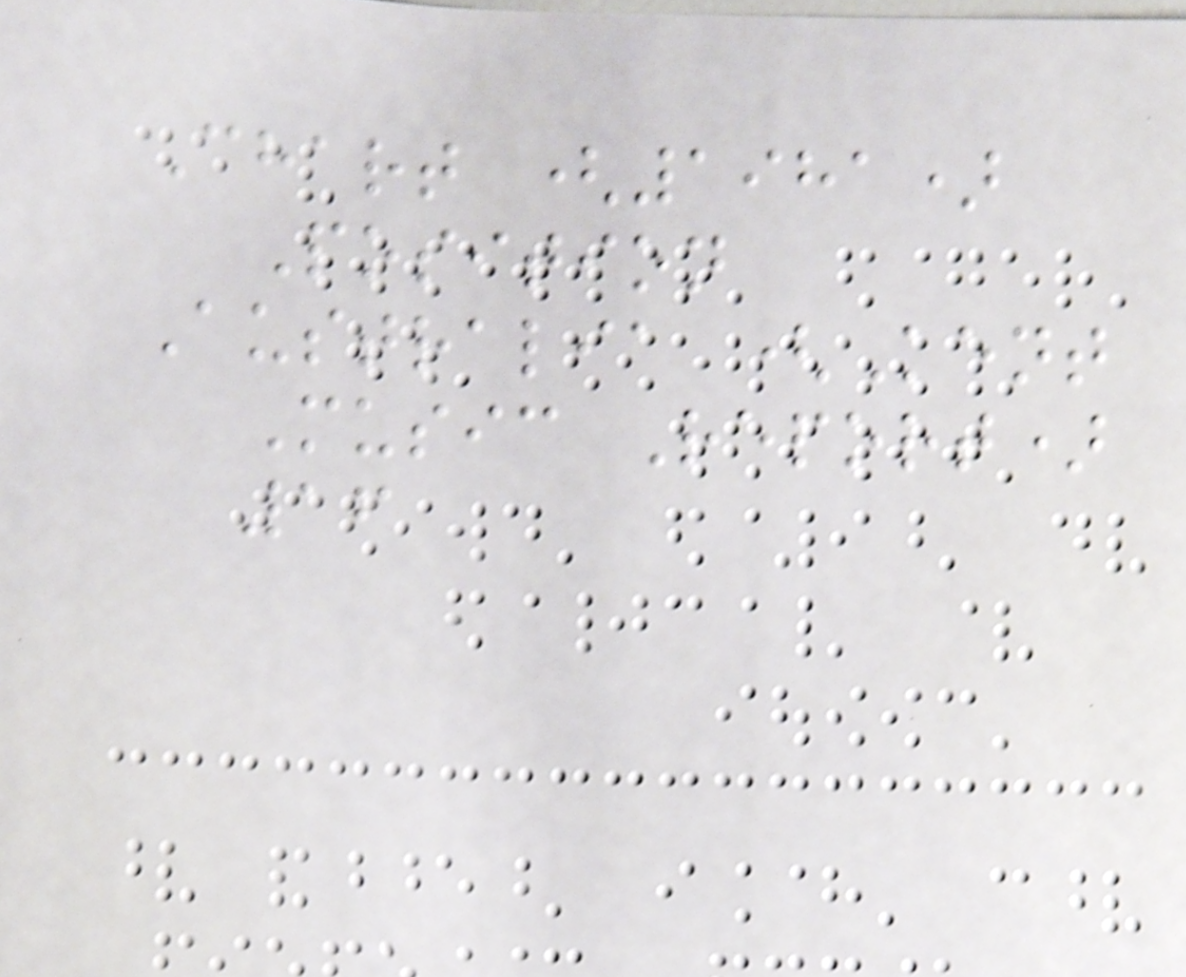Chart (1981)
Position
Australia (Kent
Music Report)
16
